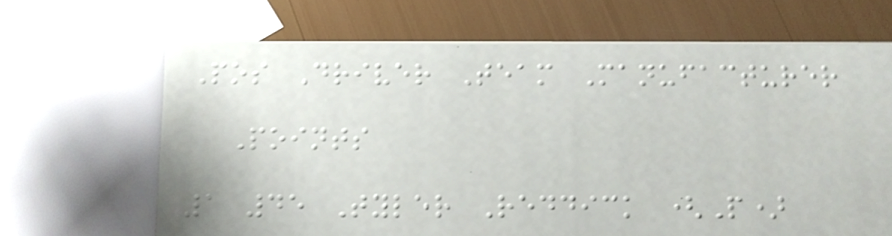Pos Driver Team Manufacturer
Points
1 45 Tyler Reddick (P)
